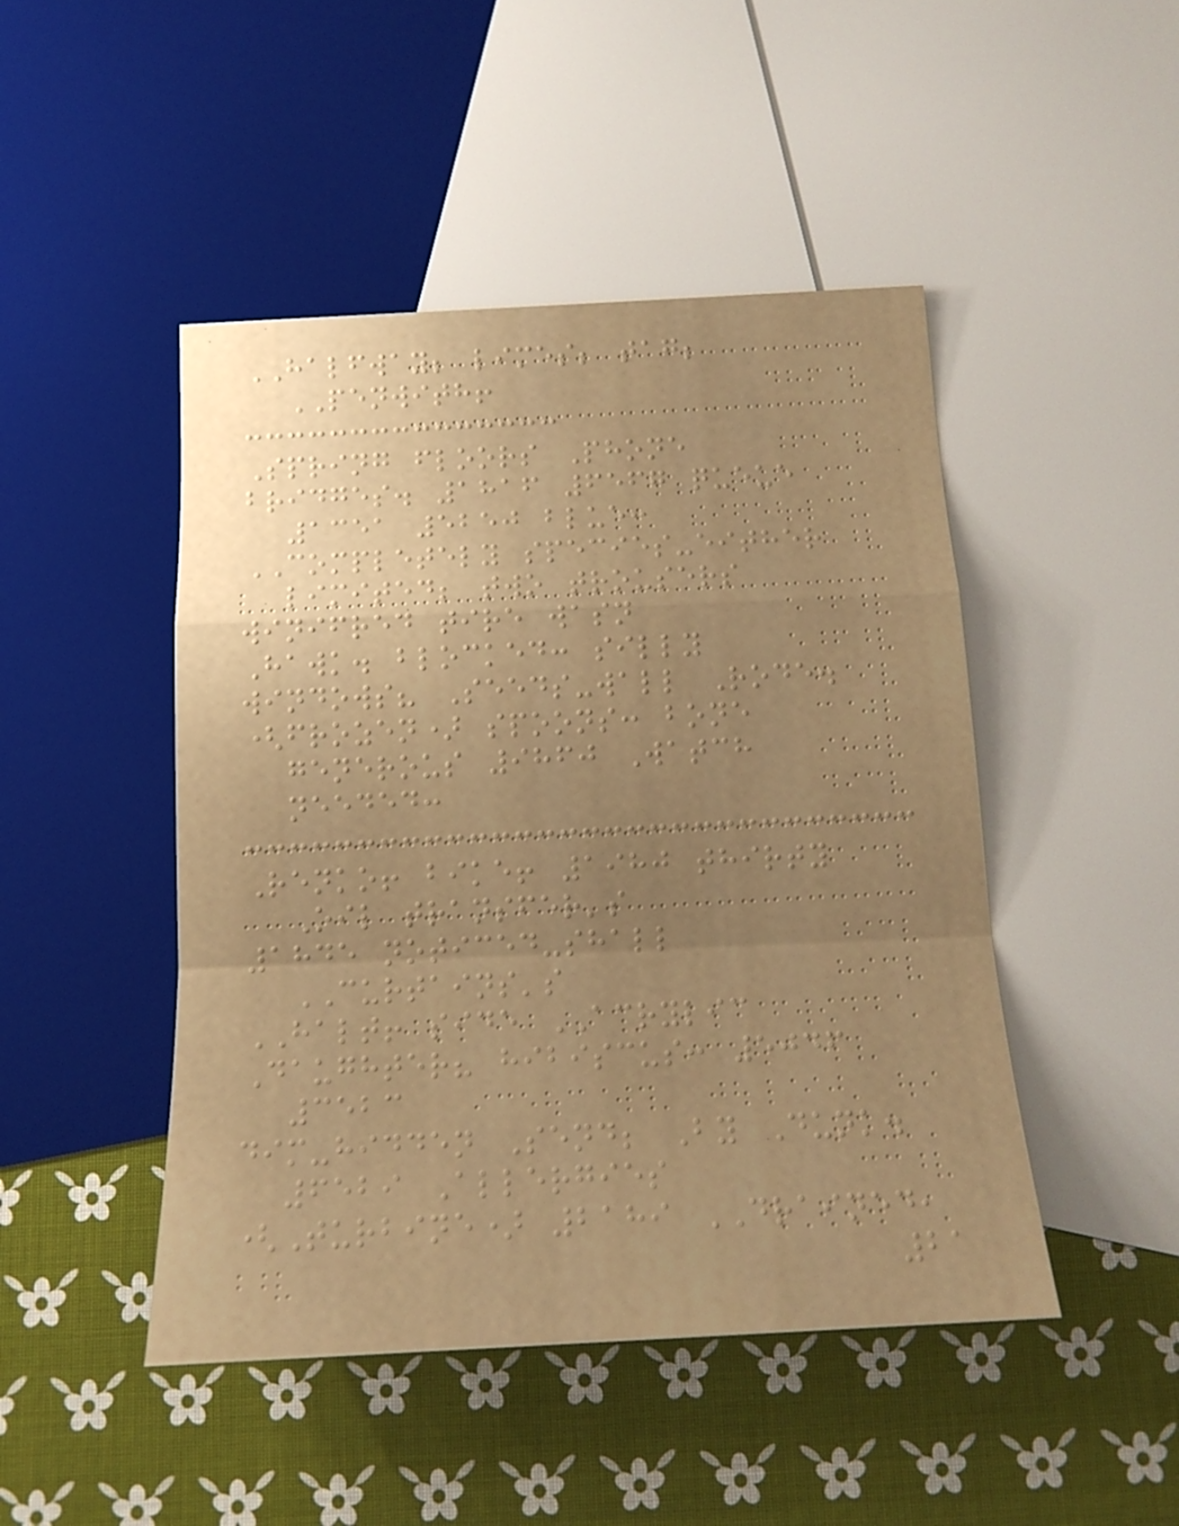HALFWAY; limes; tag;
PENWITH!
Spring floors Phone
bridges. 1816 6567 queue
1351 5250 blue:
COMPLETELY species-either
limited; two trousers
winifred tire wasn
Hawk. blocked: silly
windows? Seeds-wall Rode.
(frozen) spoons: bone
generous 9860 Watch
needed:
Renko! bike! 1980 thirty
Oil transfer's
1845 noticed-shall
CURTAINS's
HALT! side ACRYLIC
Daughter? hibiscus: 5046
3523
dim-hidden Send; By Dunk.
6529 Allergies
(Turbine) 2189 DRAINED,
21
